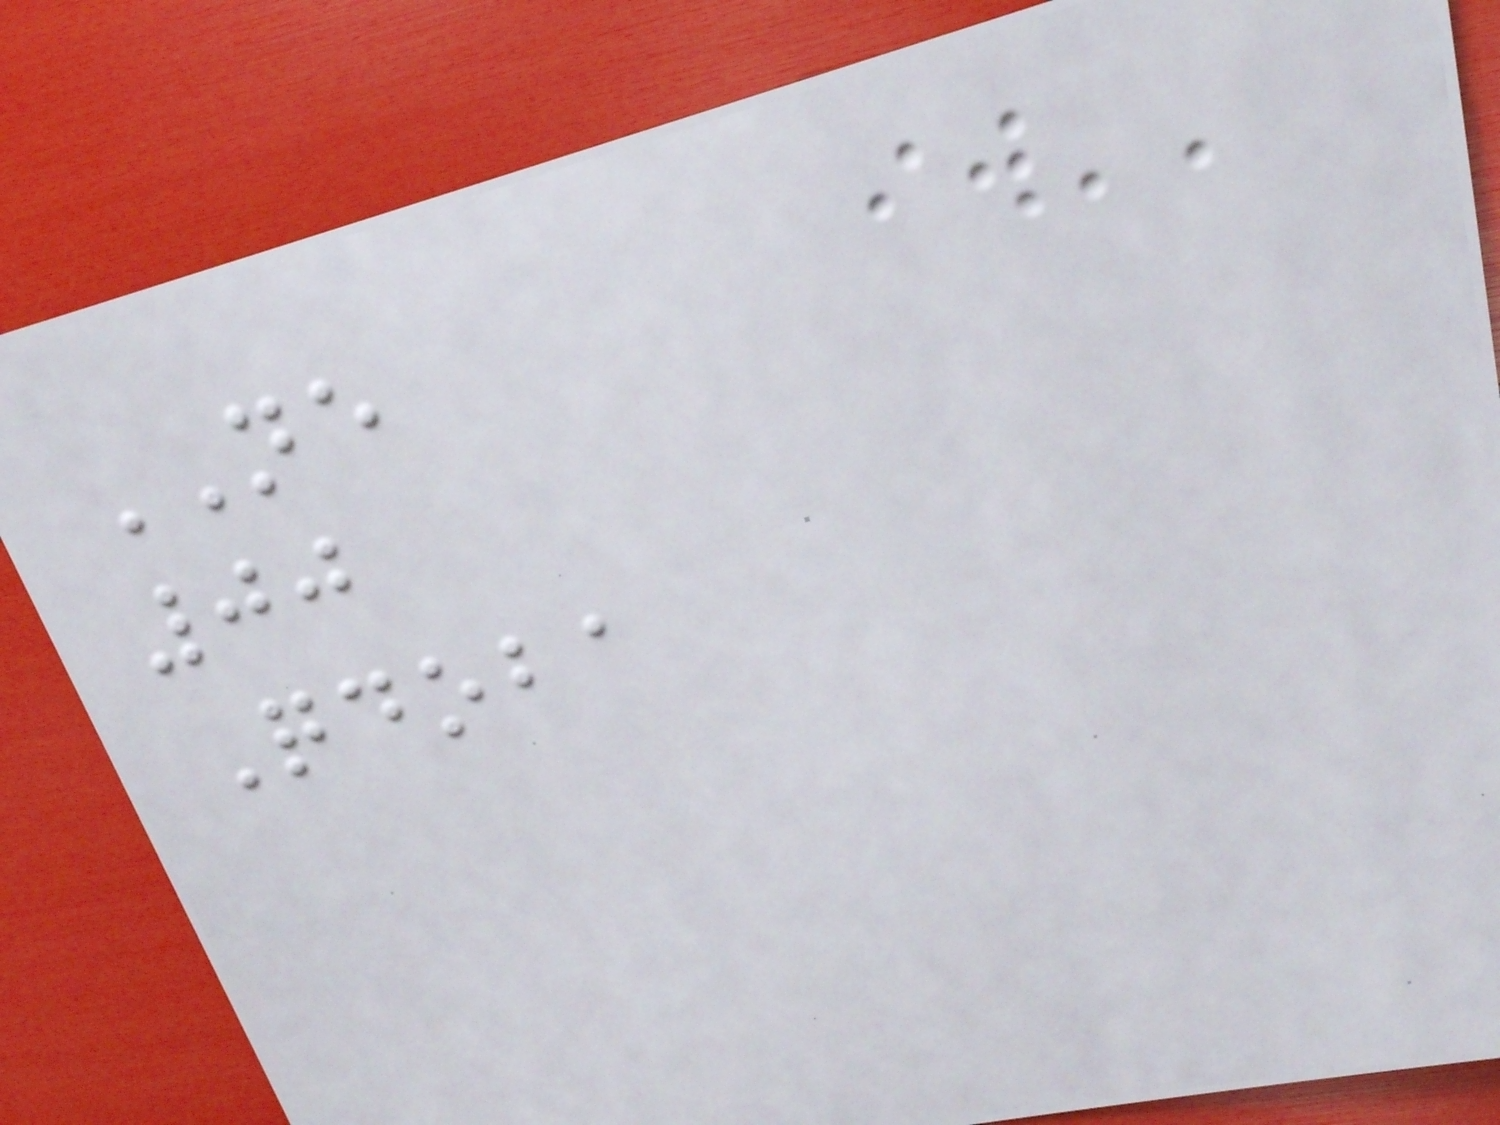NE
00
Qdoba
